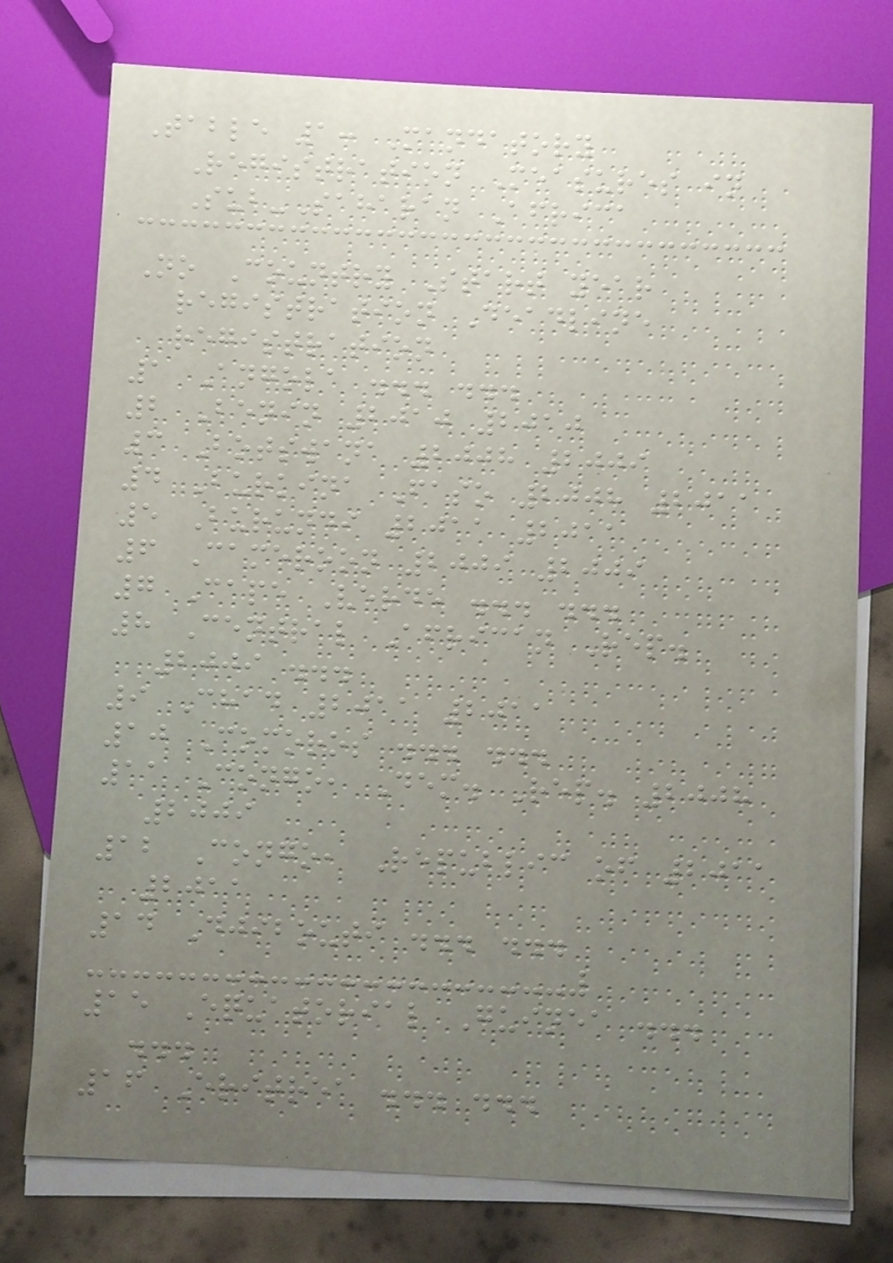Table 1: Mandatory
Registration Measures in
Sub-Saharan Africa
No Country Start year
registration Deadline
registration
1 Angola ... ...
2 Benin 2010 2010
3 Botswana 2008 2009
4 Burkina Faso 2008 2011
5 Burundi 2011 2011
6 Cameroon 2009 2009
7 Cape Verde ... ...
8 Central African Rep.
2009 ...
9 Chad 2011 2011
10 Comoros ... ...
11 Congo, Dem. Rep. 2008
2009
12 Congo, Republic of 2011
2011
14 Djibouti ... ...
15 Equatorial Guinea ...
...
16 Eritrea ... ...
